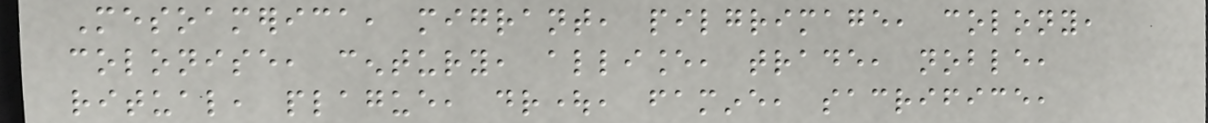Mesoamerica, migrant, pilgrimage, colony,
colonise, century, alliance, trade, noble,
ritual, plague, drought, famine, sacrifice,
